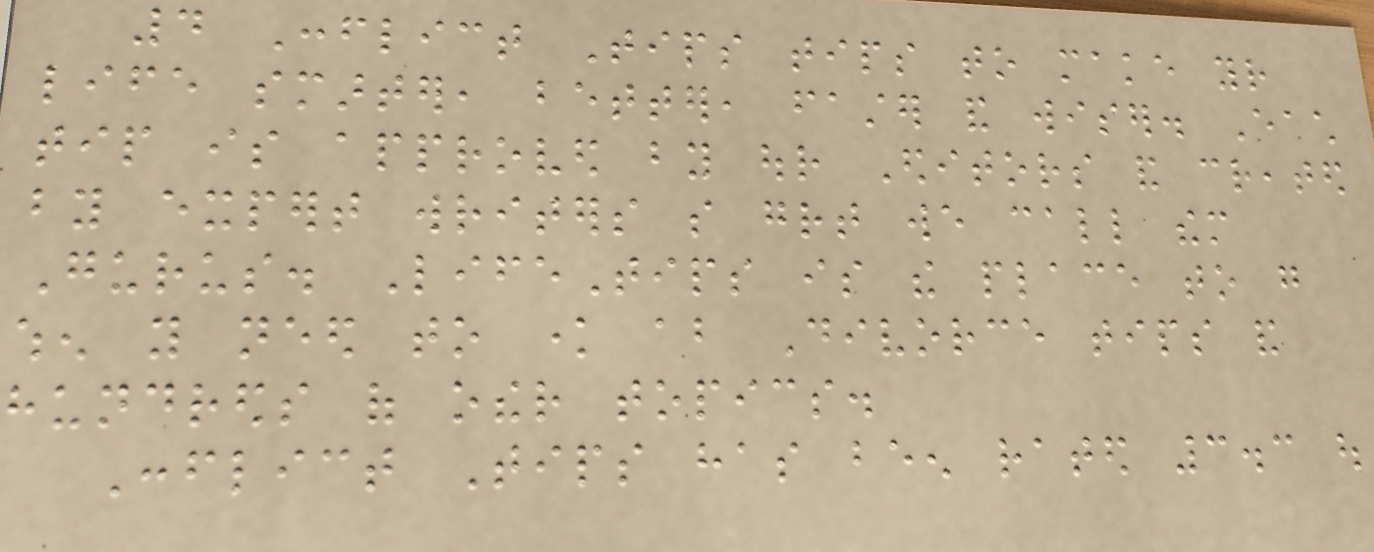4 Conflict Tips tips to make your
life smarter, better, faster and wiser. Each
tip is approved by our Editors and created
by expert writers so great we call them
Gurus. LifeTips is the place to go
when you need to know about Divorce tips and
hundreds of other topics.
Conflict Tips has been rated 3.3 out
